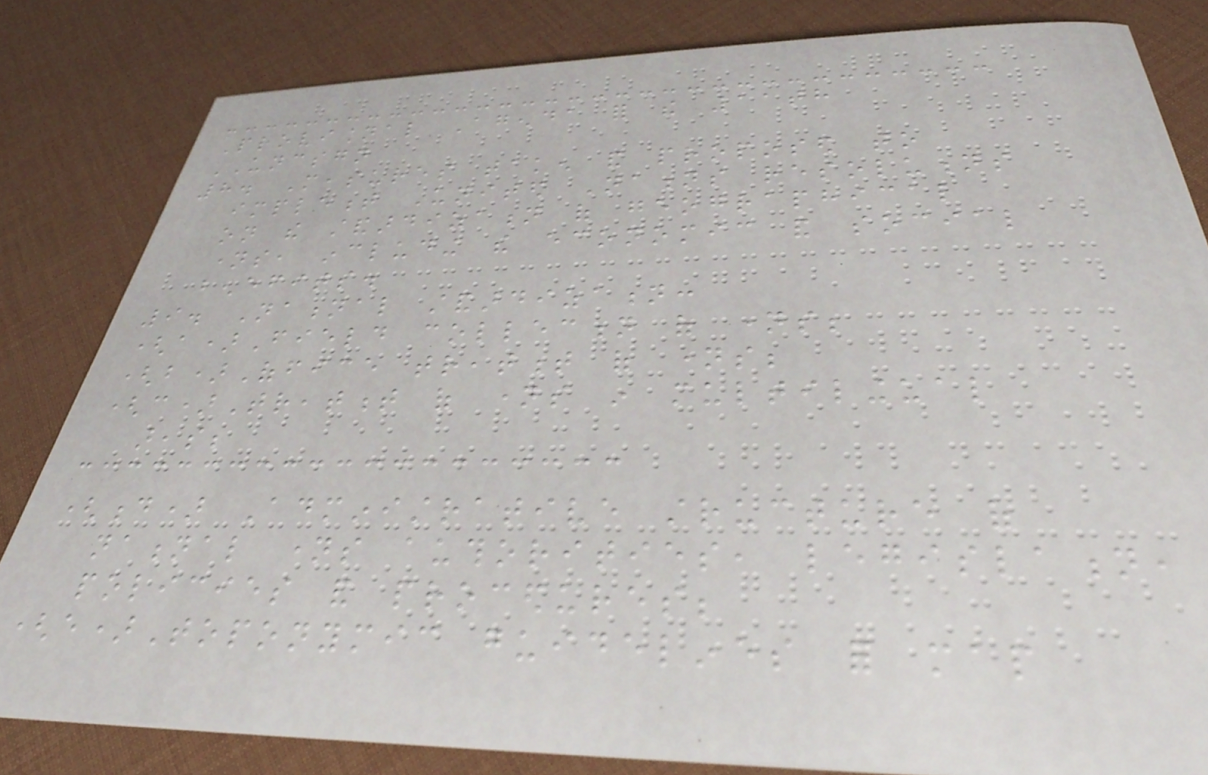Provisional Agenda for the 11th
UNCSGN
8. Measures taken and proposed to
implement United Nations resolutions
on the standardization of geographical
names, including the economic and social
benefits.
9. National standardization:
(a)Field collection of names;
(b)Office treatment of names;
(c)Treatment of names in multilingual
areas;
(d) Administrative structure of
national names authorities, legislation,
policies and procedures;
(e)Toponymic guidelines for map
